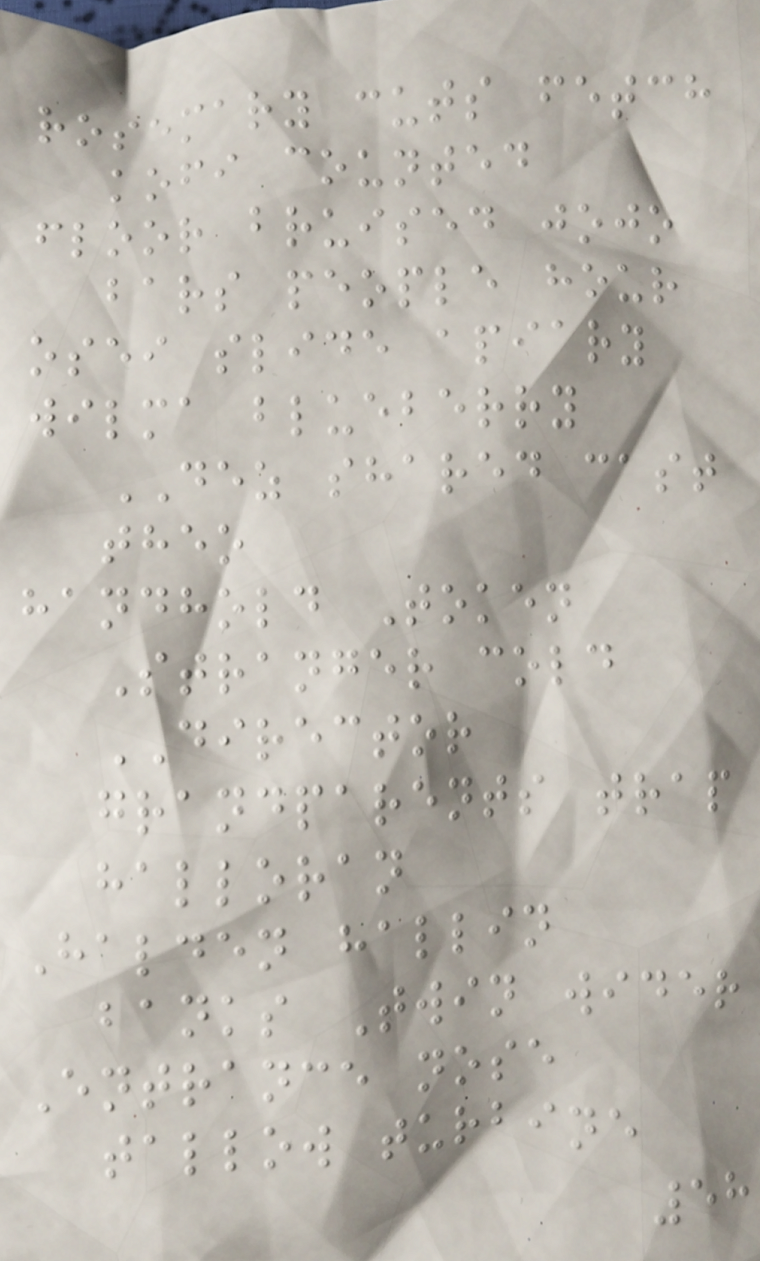rosemary cuts fetch
kofi counted
floor bruised jojo
bars people hour
osei slide apiary
wilma blueberry
DEZ shared cast
theo
handhold Token
Stranger cold
DIRECTOR
grandparents trap
halloran
Halden hallin
banks Twin wider
Entrance nose
tallow turbine
58
